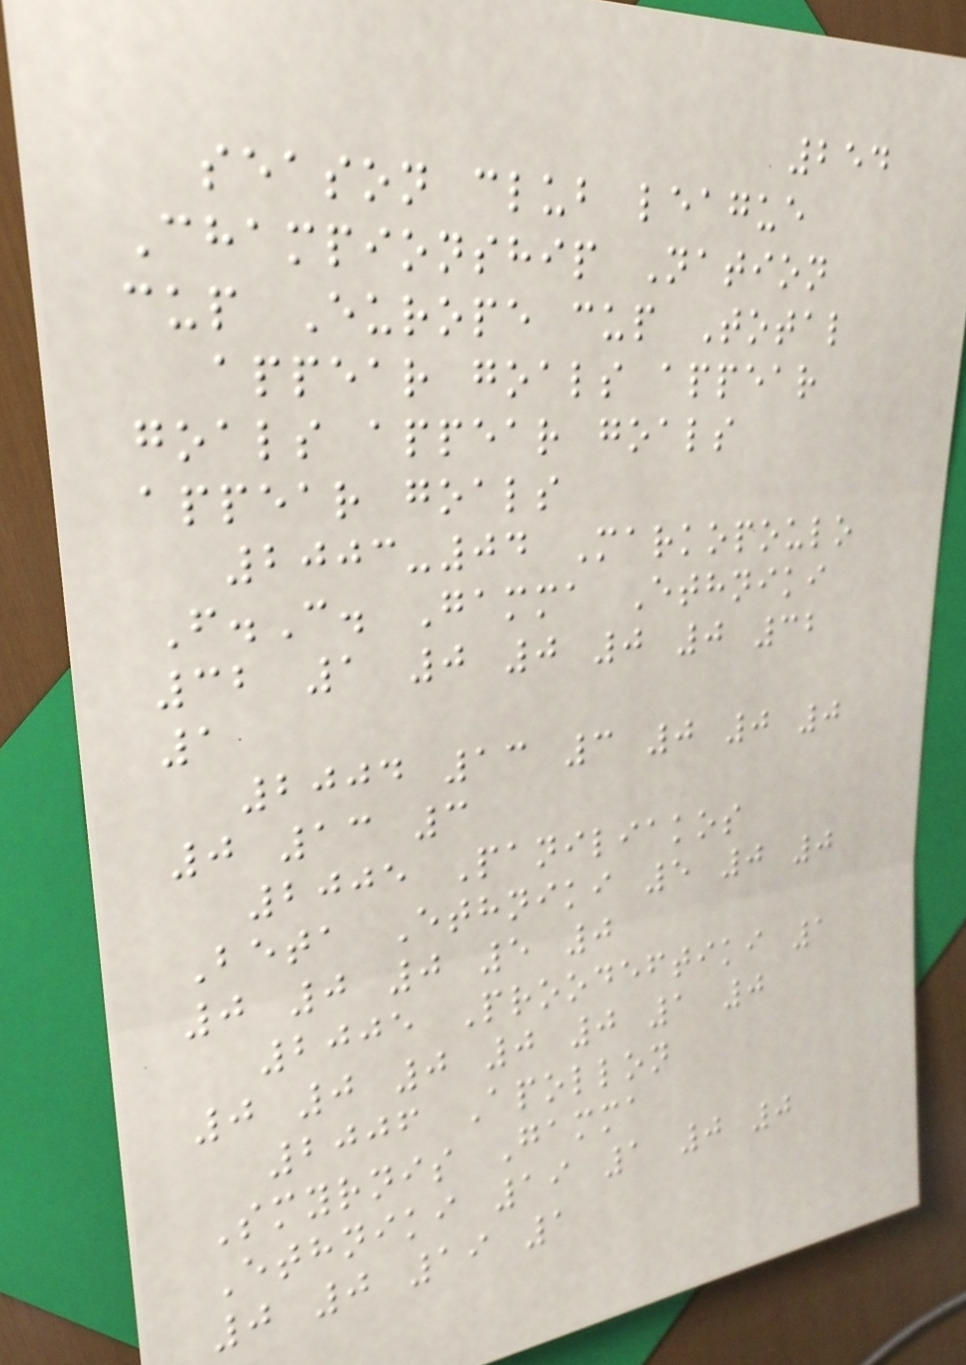254
season club league
Championship Nation
cup Europe cup Total
appear goals appear
goals appear goals
appear goals
2003-04 Markopoulo
F.C. Gamma Ethniki
32 1 0 0 0 0 32
1
2004 13 3 0 0 0
0 13 3
2005 Paniliakos
Beta Ethniki 5 0 0
0 0 0 5 0
2005 Proodeftiki 1
0 0 0 0 0 1 0
2006 Apollon
Smyrnis Gamma
Ethniki 19 1 0 0
0 0 19 1
